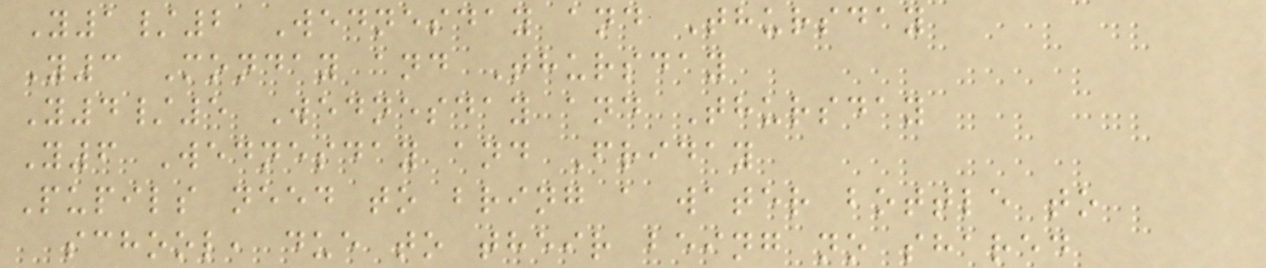Y1/2 Wednesday and Thursday
Y3 Monday and Thursday
Y4/5 Wednesday and Thursday
Y6 Wednesday and Friday
Pupils need to bring a water bottle to
school, due to their being no shared
